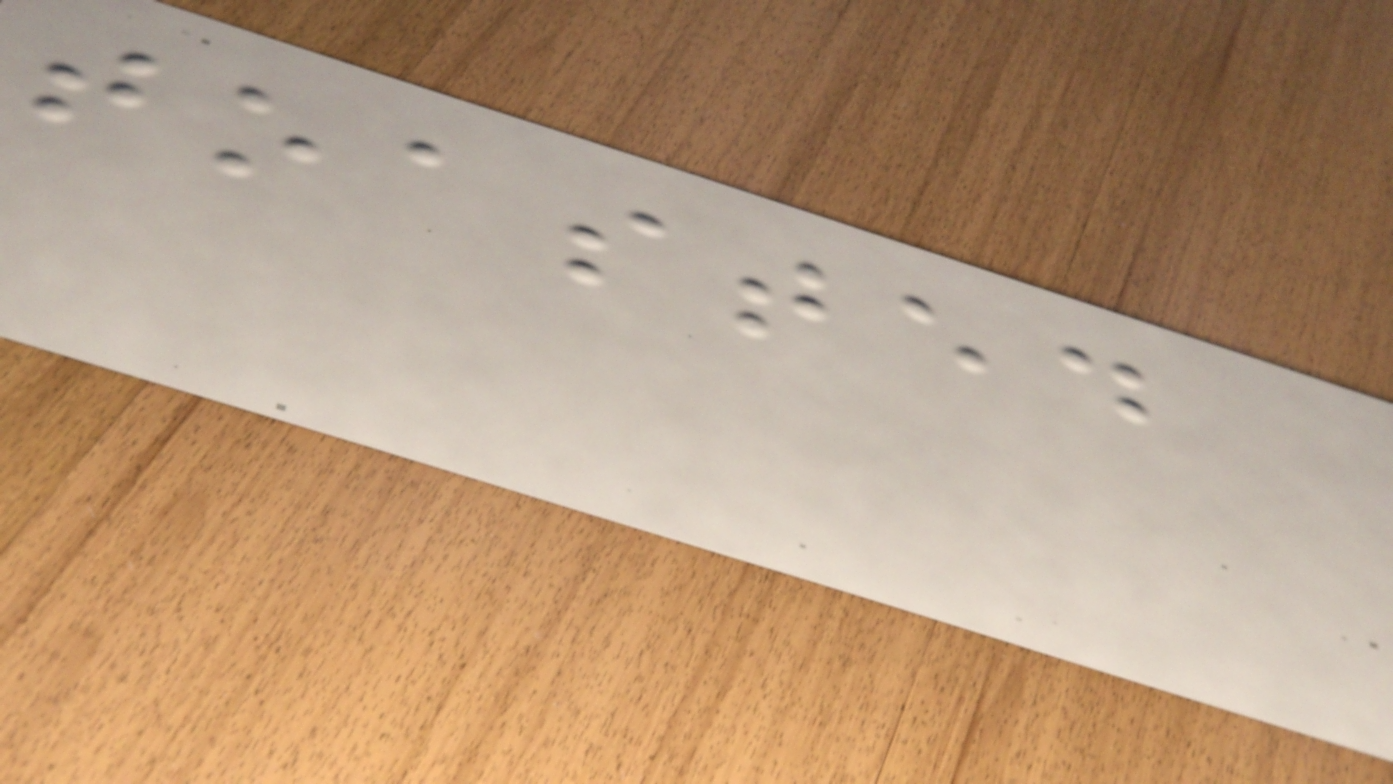toasted
